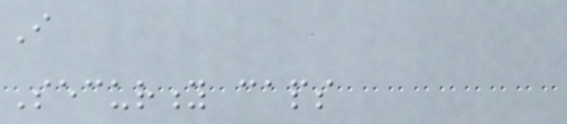I
Security caps
